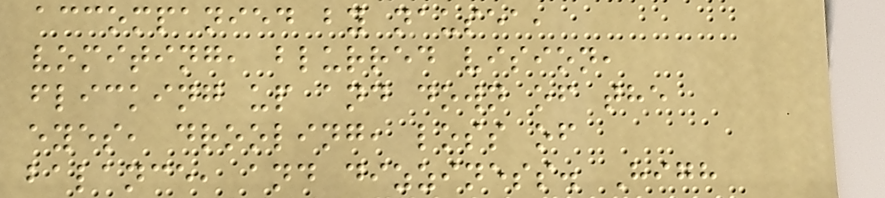accompanied by nausea,
vomiting, blurred vision,
flicking up and down of the
eyes, drooling, loss of
balance, and dizziness. High
